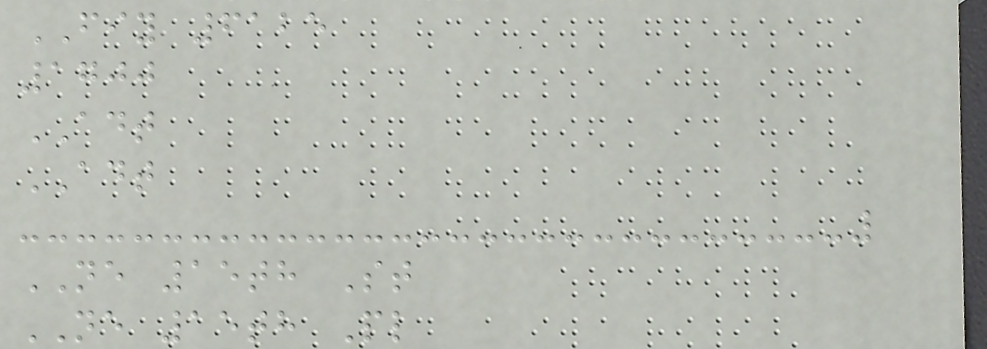FIY 6125
1700
ADT
ADT
NE 15th St
NE 15th Pl
